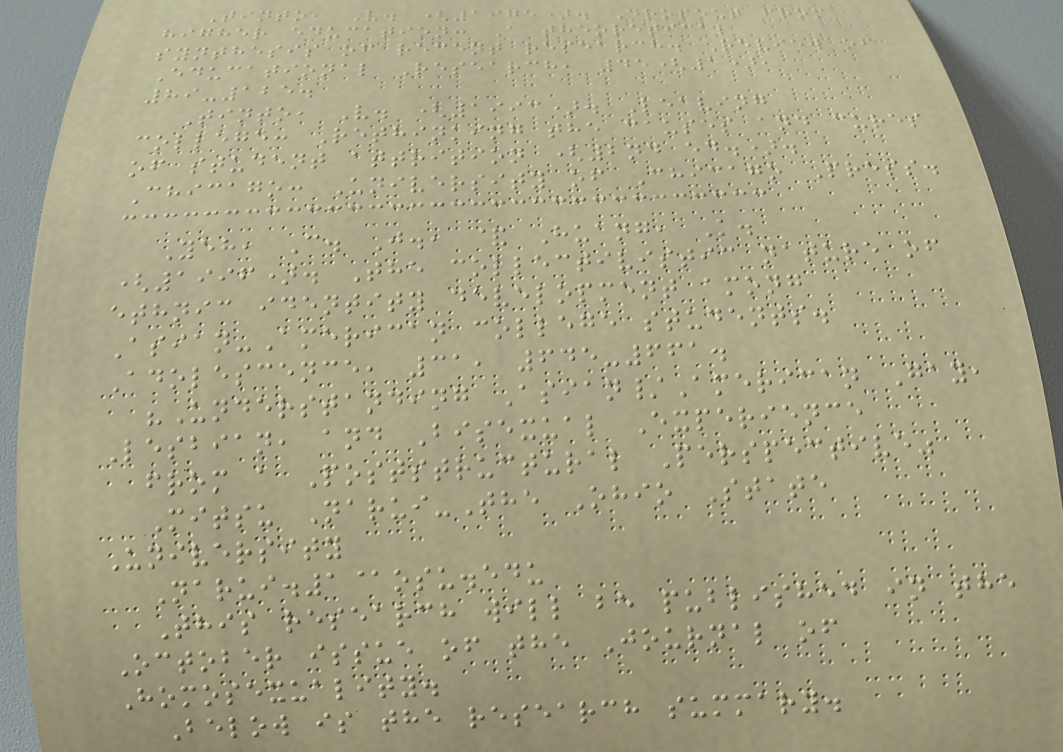Tinto, V. (1975). Dropout from
higher education: A theoretical
synthesis of recent research. Review of
Educational Research, 45(1),
89-125.
Tinto, V. (1993). Leaving
college: Rethinking the causes and cures
of student attrition (2nd ed.).
Chicago: University of Chicago Press.
Yeh, C. J., & Huang, K.
(1996). The collectivistic nature of
ethnic identity development among
Asian-American college students.
Adolescence, 31, 645-661.
"Understanding Asian/American Gay,
Lesbian, and Bisexual Experience
from a Poststructural Perspective"
Mitsu Narui-The Ohio State
University
Narui.1@osu.edu
This research will be published in the
October issue of the Journal of
Homosexuality.
Below is the research summary.
